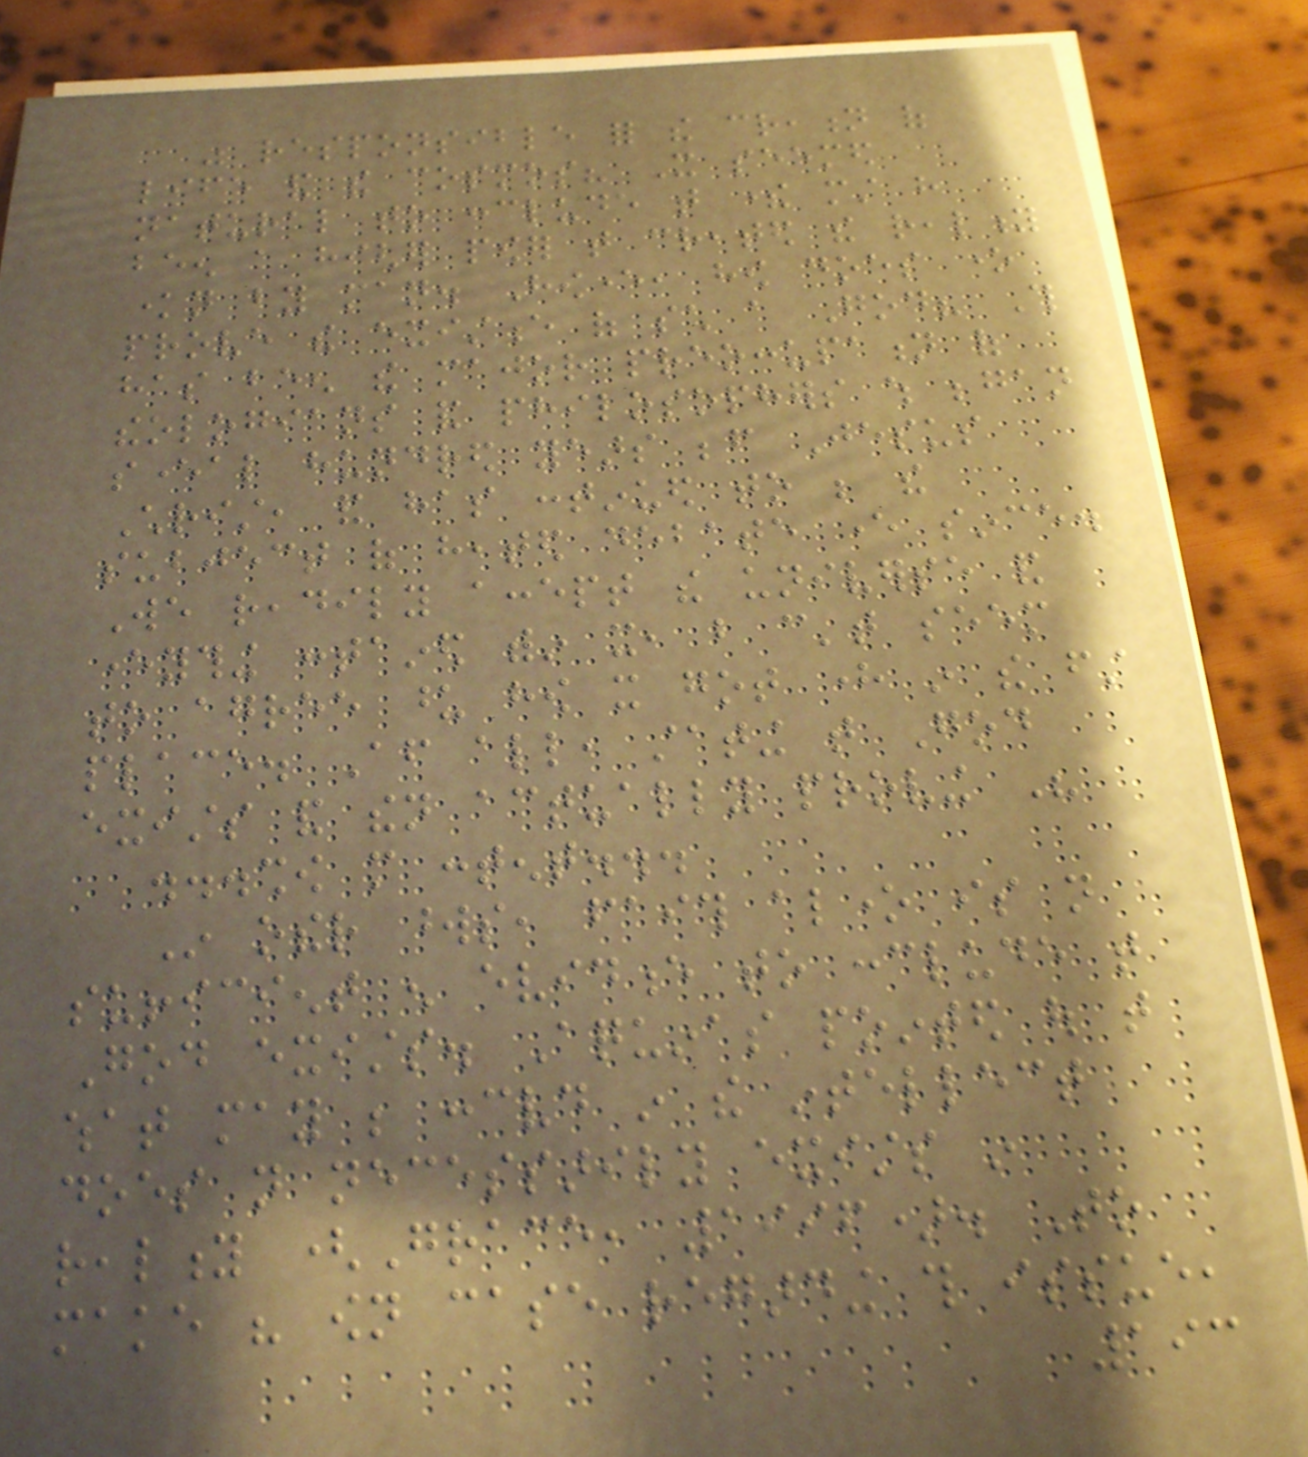was responsible for the creation of
life and the cosmos? It seemed
natural to conclude that there must have
been a higher power that created the reality
known by man. However, how does one
prove the existence of such a God? This
has been the major preoccupation of
theologians and philosophers which began
several hundred years before Jesus
Christ, and has continued to be the
subject of heated debate ever since.
We readily accept the universe and
everything contained within it, but can't seem
to agree upon how it got here in the first
place. After all, stating that God
exists and then actually proving His
...show more content...
In other words, faith alone is not
sufficient enough evidence to conclude that
God exists. Aquinas pointed out that
what may be conceived in the intellect
does not necessarily exists in
reality (Grace, 1996). To
make his own case regarding this issue,
193
